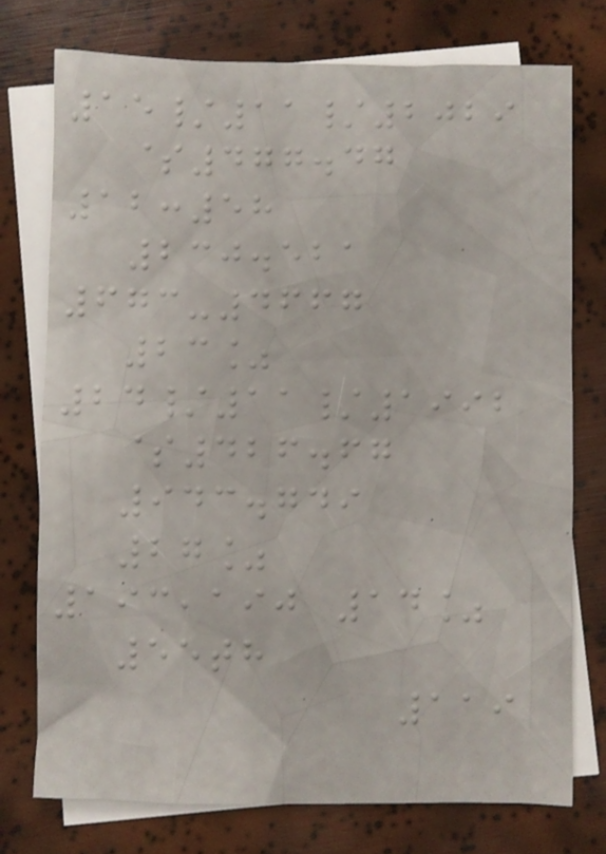15/11/2029
$477.47
12:58
230.521
673-4667
23%
24/11/1992
$426.67
943.749
27%
193,190 14%
55th
119
